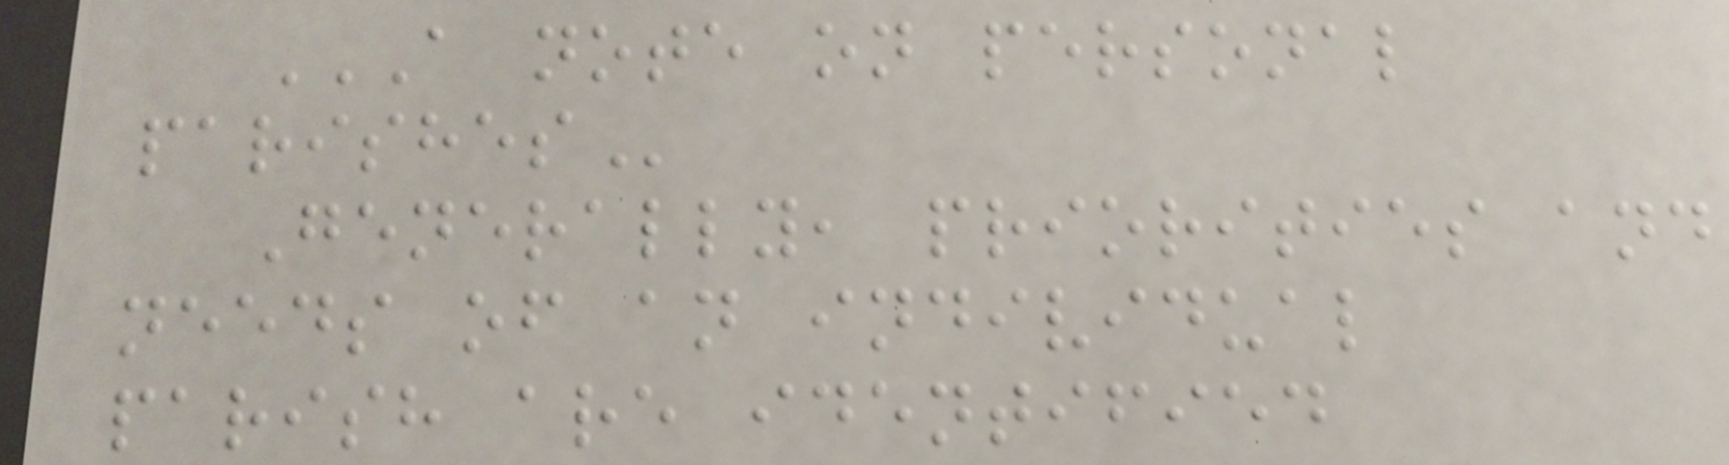A NOTE ON PERSONAL
PARISHES
Generally, priorities and
needs of an individual
parish are identified
